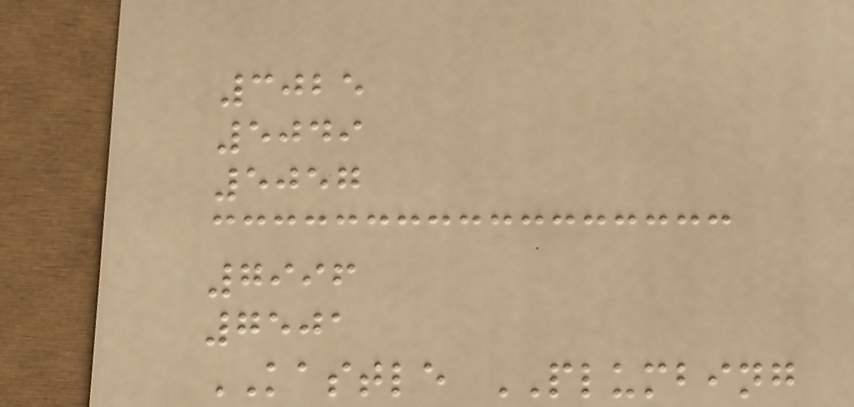3025
5049
5057
7996
7501
KASTLE PLUMBING
